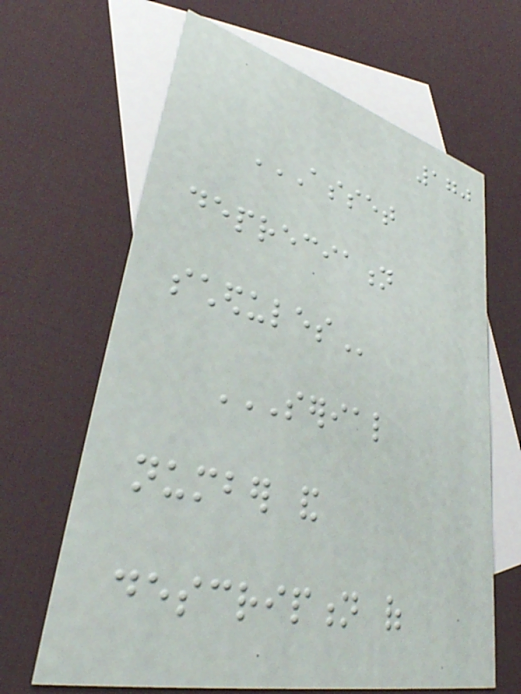170
ASSET
DEPRECIATION
SCHEDULES
SERIAL
NUMBER AND
DESCRIPTION OF
